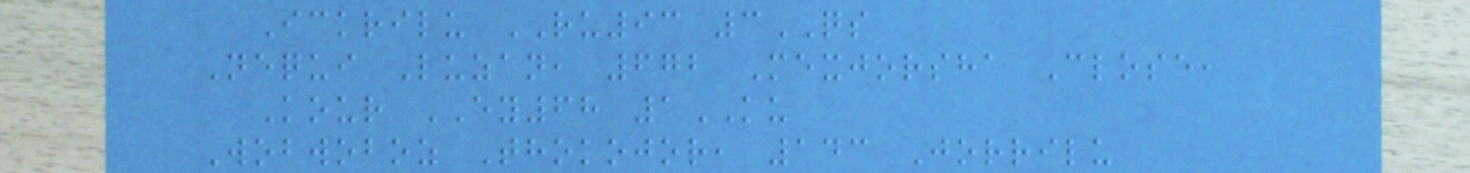Ickrilu RU93 3QS
Nequi Luzan, 672 Mexjorsha Close,
Kour EY68 1KU
Wobwoboz Thokojor, 143 Jorrilu
